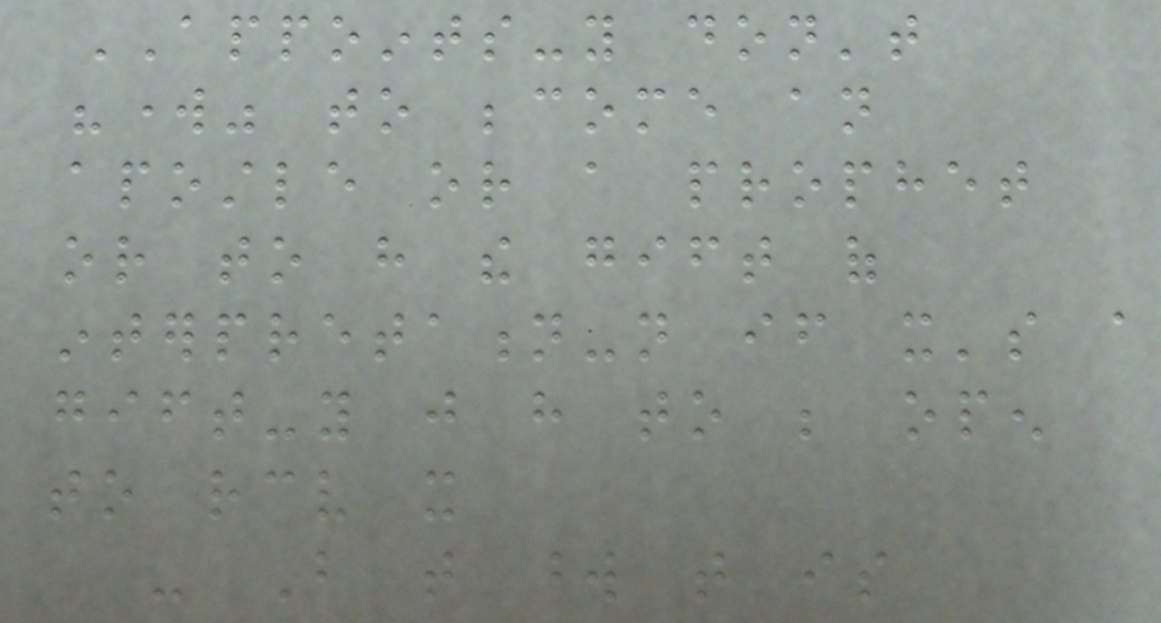APPOINTS-you don't
"work" to become an
apostle or a prophet
or to have the gift of
interpretation-not if it's a
gift-you just have to be open
to receive it
- But that word that is
